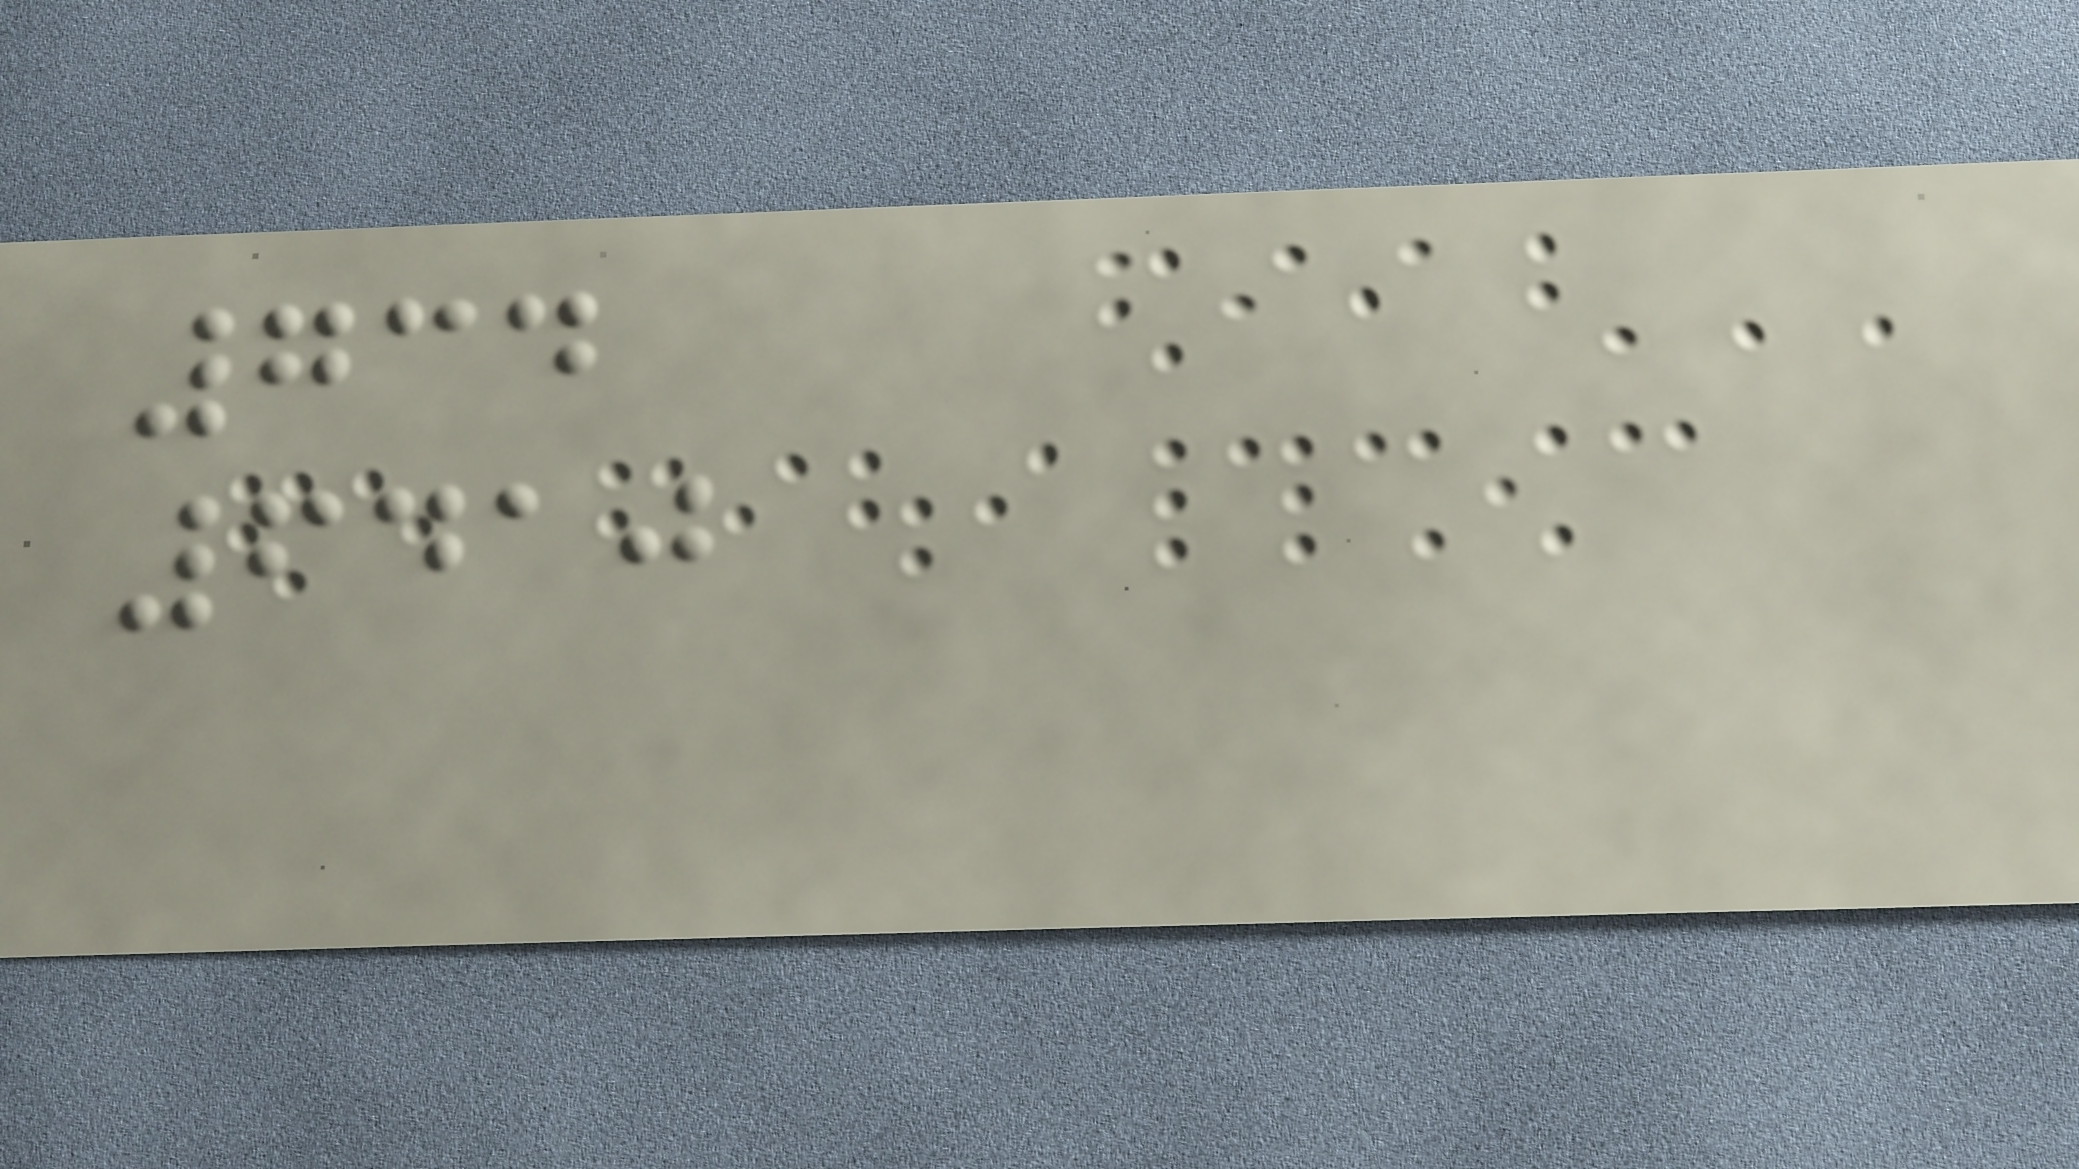734
6410
